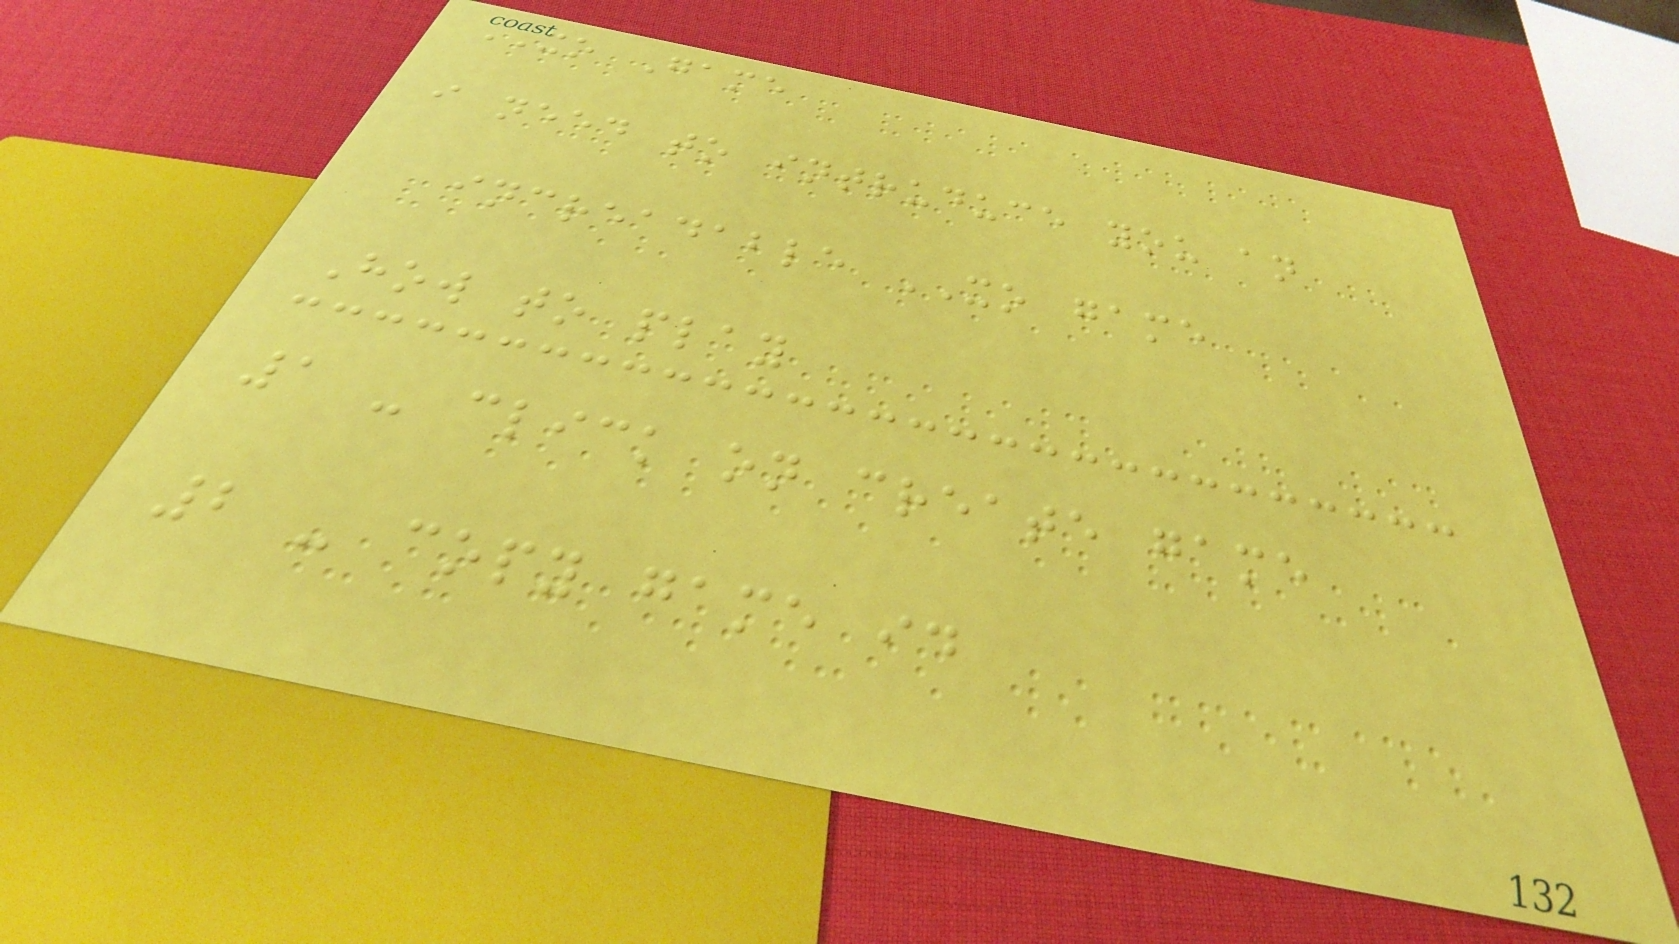XO Game
i need to intruduce you an
increadable XO game
How to play
1 - click on create game
2 - copy game id
